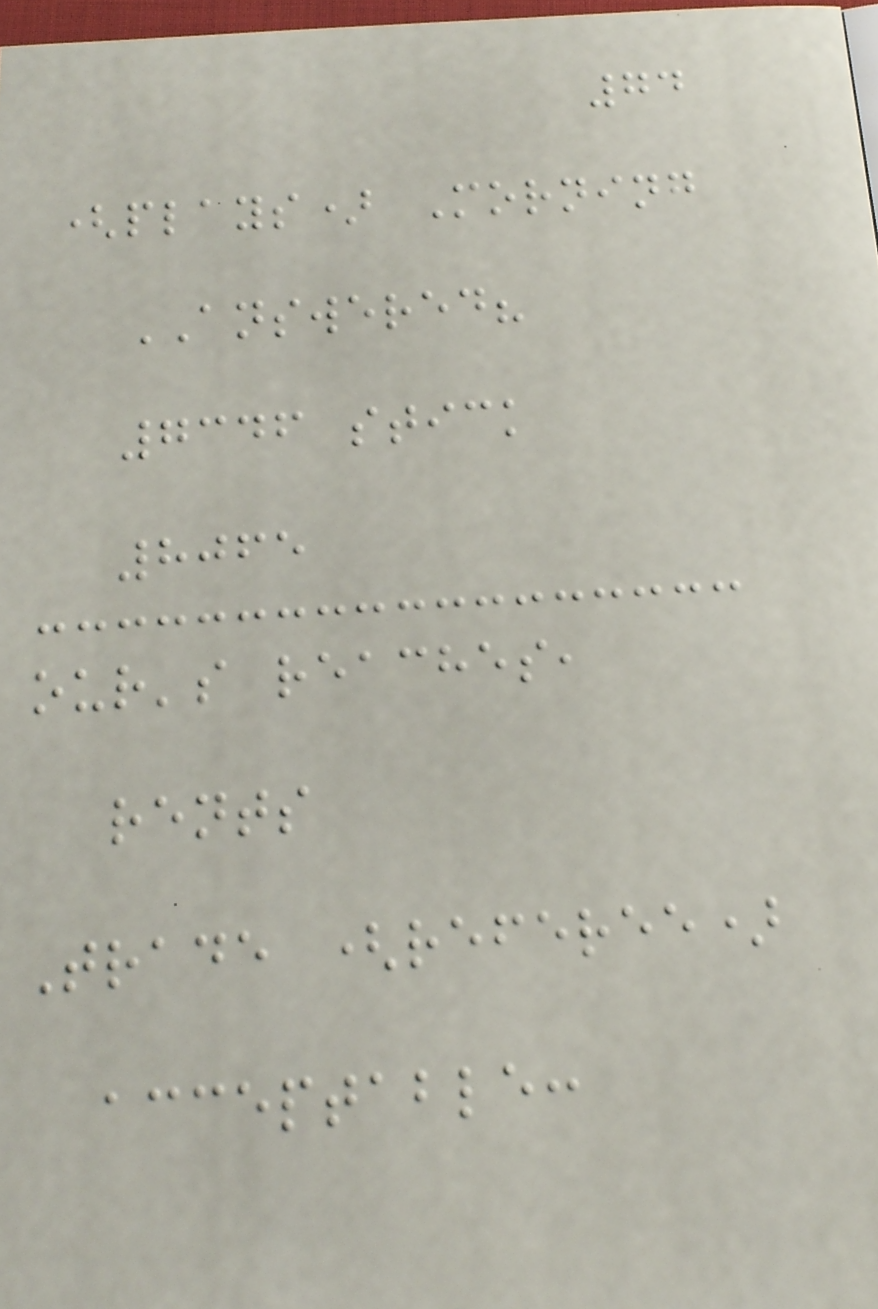74
(plays) Morning
ANSWERED?
7346 stick
8065
our's reaches,
rents
Trade (referee)
acceptable:
